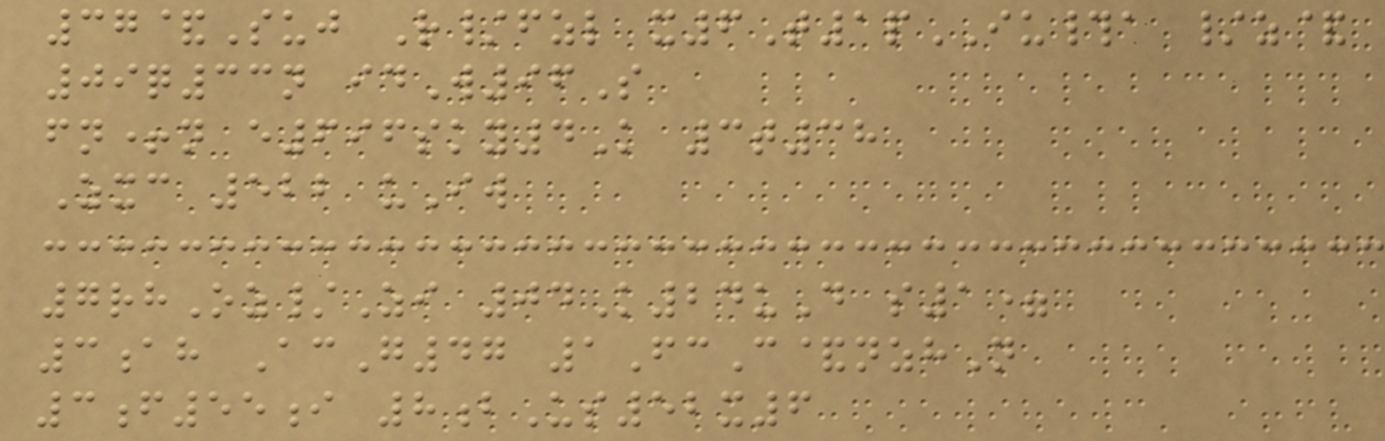37&Suj R/fzl x6T1pIU#a /z&
09q33n idW96S
fn+n e696sky4K 3t38
Zxc 522 uIw
7rhOz/Zi 04K24uD s1=
3ah AcG47 1FcC&nzhN
3f55i 8bUs52x6
